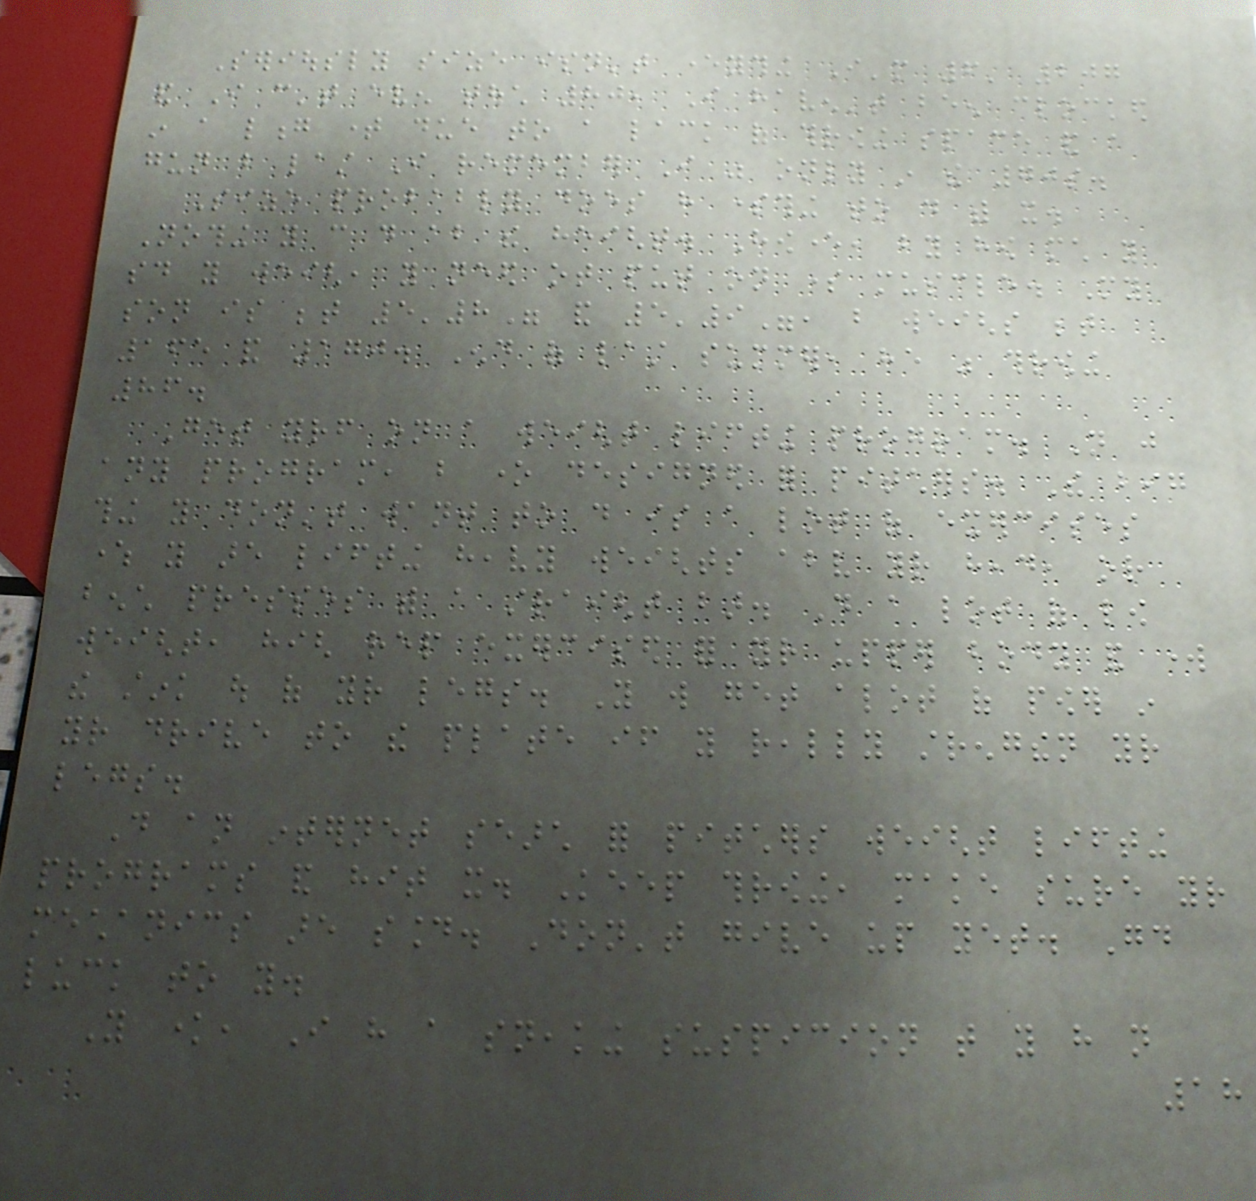Seriously size isn't everything I'm 6' 207
and I can't even touch 80, I haven't been clocked
in a long time due to a lack of throwing space and a
gun but last I remember I was only in the 70s.
Size probably does have something to do with it.
Nothing you can do about the height. However, by how much you
said you weigh, you need ot put on some muscle. My
son is between 5'8" and 5'9", but weighs between
165 and 170. End of last summer, he was throwing
86.
Get yourself on a weight lifting program. Not just
any program, but one designed for pitchers. The big
thing you don't want to do is a lot of exercises
where you are lifting heavy weights above your head, or
bench presses with a straight bar. Do a lot of low
weight, high rep exercised for your upper body and work
the stink out of your legs. You will get alot of power in
your drive to the plate if you really strengthen your
legs.
Do an internet search for pitchers weight lifting
programs and hit it. Keep throwing, make sure your
mechanics are sound. Don't give up yet. Good
luck to you.
You know, I have a sneaking suspicion that you have not
18
